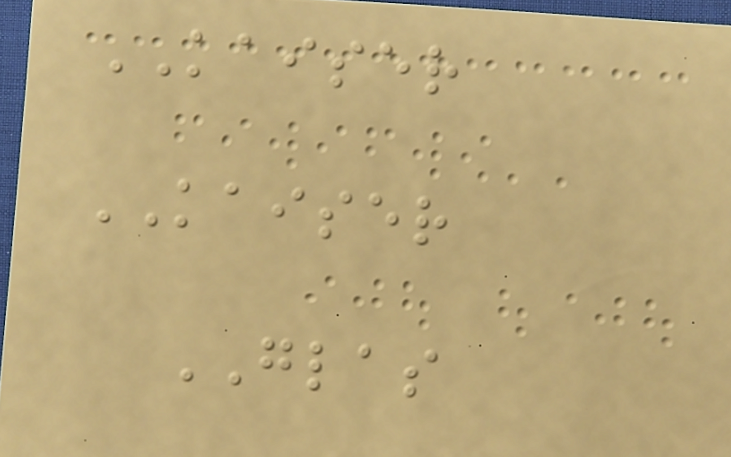KAISER
KAISER
GLAS
